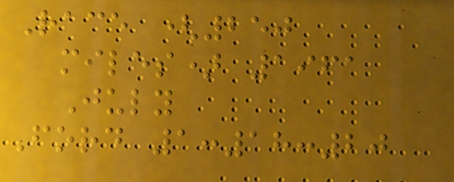Race (250
miles) 1961
July
Ford 1:18:20
